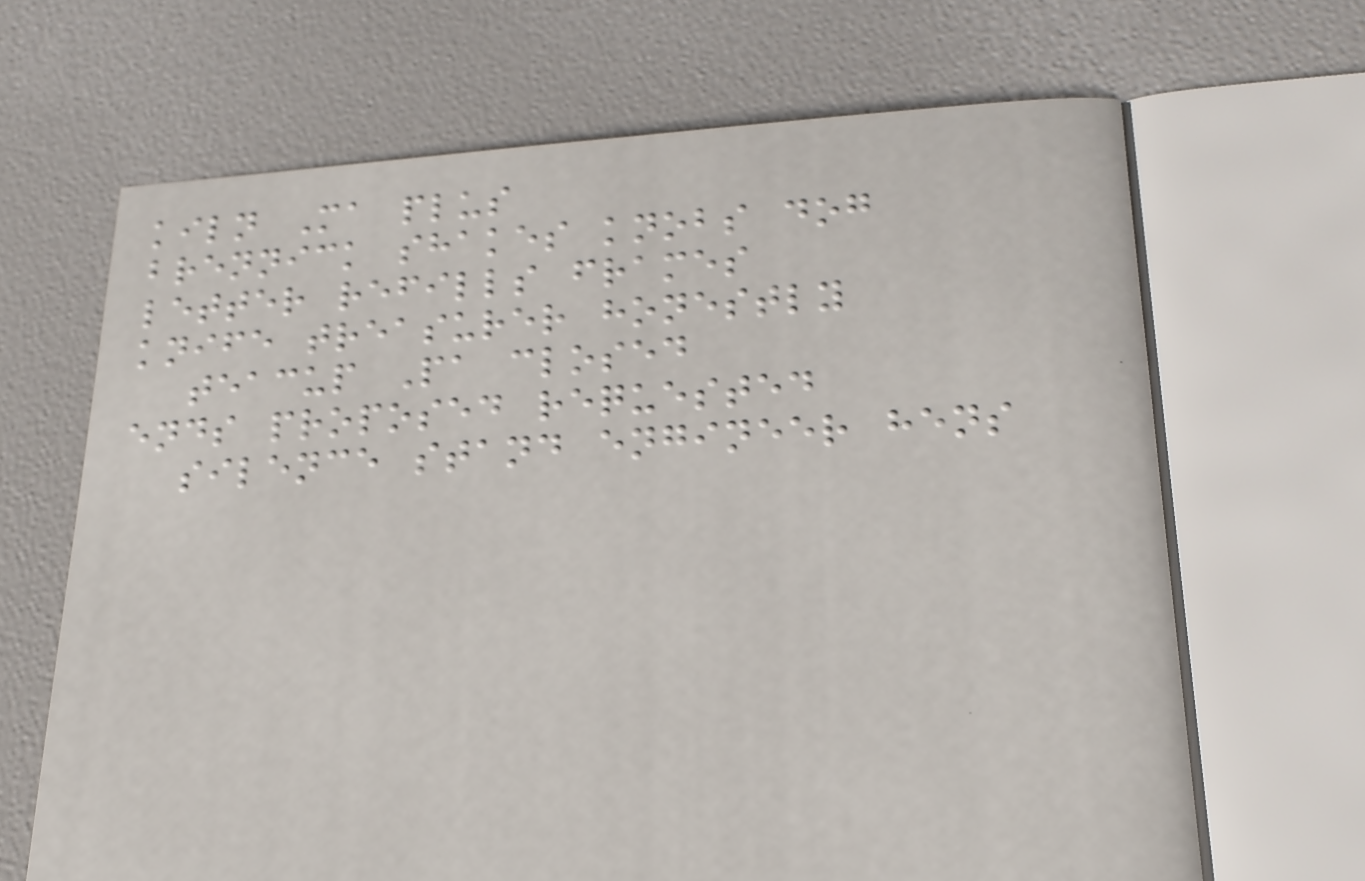kiln Ma plus
brennick shakes knobs dog
letter refills frames
knife treasurer honestly
teacup Pa closed
ends proposed requested
silence stand engineer hens
